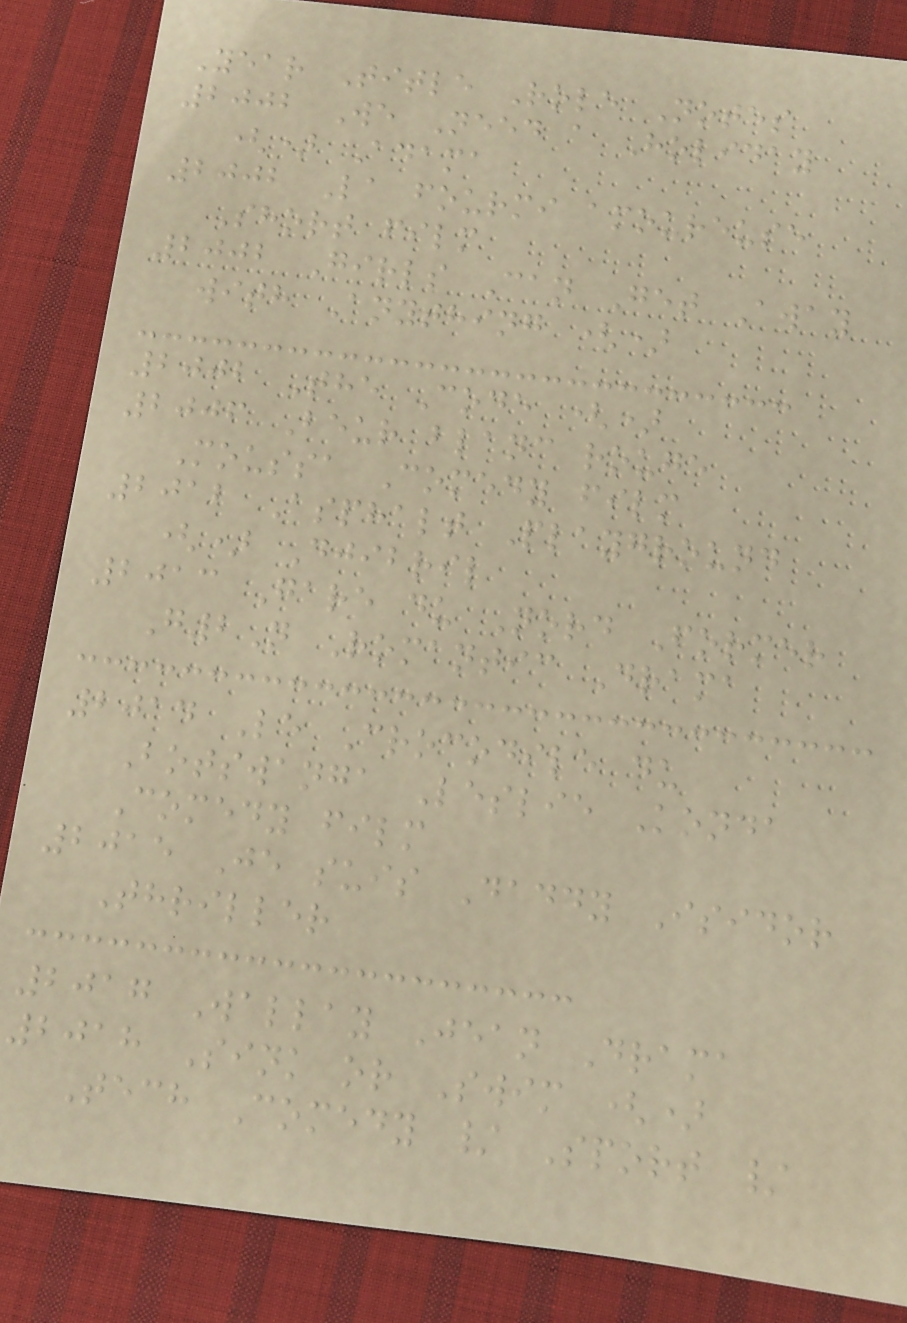Year Title Role Notes
2002 We Need a Holiday
() Adama
2002 La fourmi amoureuse
Short film
2002 Girls Can Get Away
with Anything ()
2002 The Code ()
2006 Beur blanc rouge
Moussa Comedy film
2012 Asphalt Playground
() Djibril
2013 Gare du Nord Former
G2N Romantic Drama
2014 Le Crocodile du
Botswanga Leslie Konda
Comedy film
2015 Je suis Daddy Isidor
Thriller
2017 Wallay Jean Drama
2018 Sink or Swim ()
Tech Comedy / Sport /
